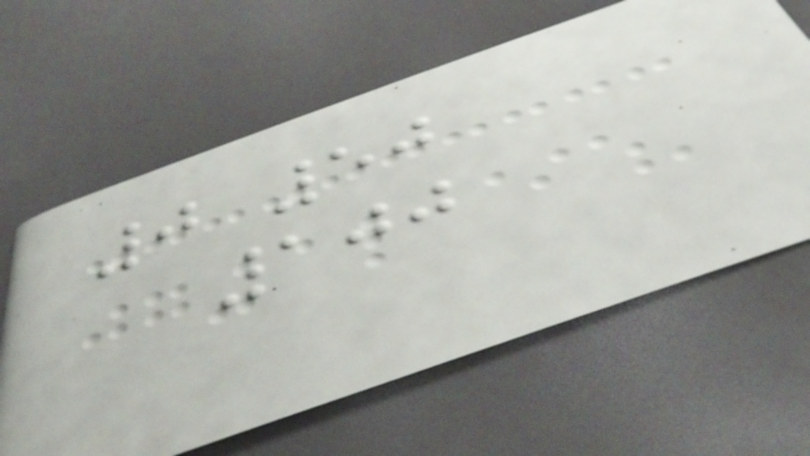0 50
100
